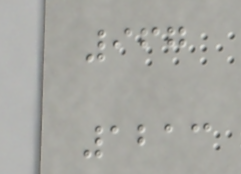967
1213
